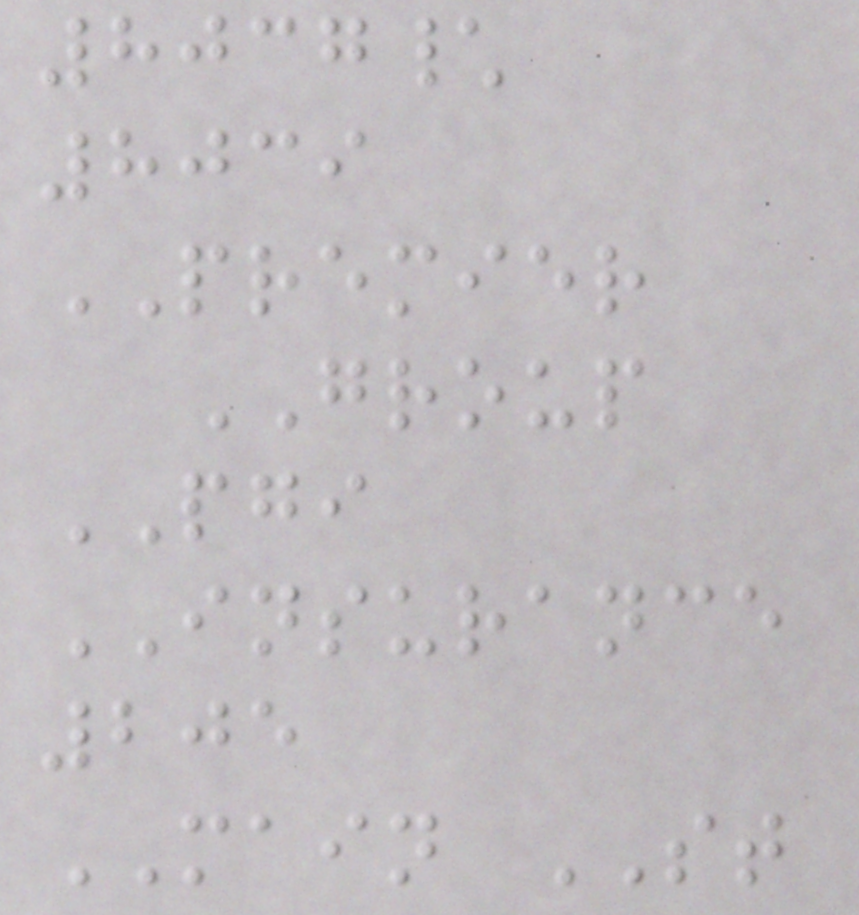8037\
8039
PREMIER
GROUP
PGI
INSURANCE
205
MAIN ST
